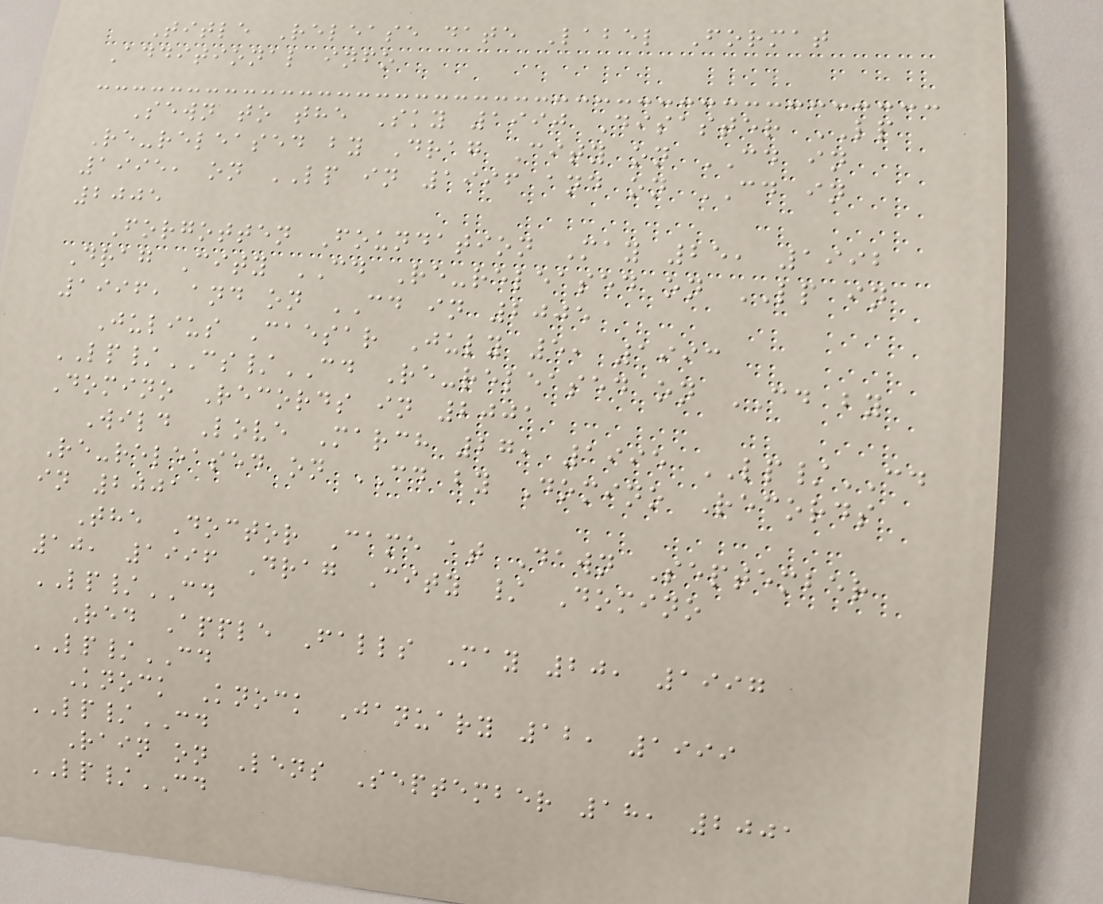Title Release date Label Format
Additional info
Sewn to the Sky 1990 Disaster LP
Re-released by Drag City on CD in
1995, on LP in 1996 and on CD in
2005
Forgotten Foundation May 25, 1992
Drag City CD Re-released on LP in
1996, and on CD in 2005
Julius Caesar July 5, 1993
LP/CS/CD Re-released on CD by
Domino Records in 2001
Wild Love March 27, 1995 LP/CD
Re-released on CD by Domino Records
in 2001
The Doctor Came at Dawn September
10, 1996 Drag City / Domino
LP/CD
Red Apple Falls May 20, 1997
LP/CD
Knock Knock January 12, 1999
LP/CD
Rain on Lens September 18, 2001
LP/CD
